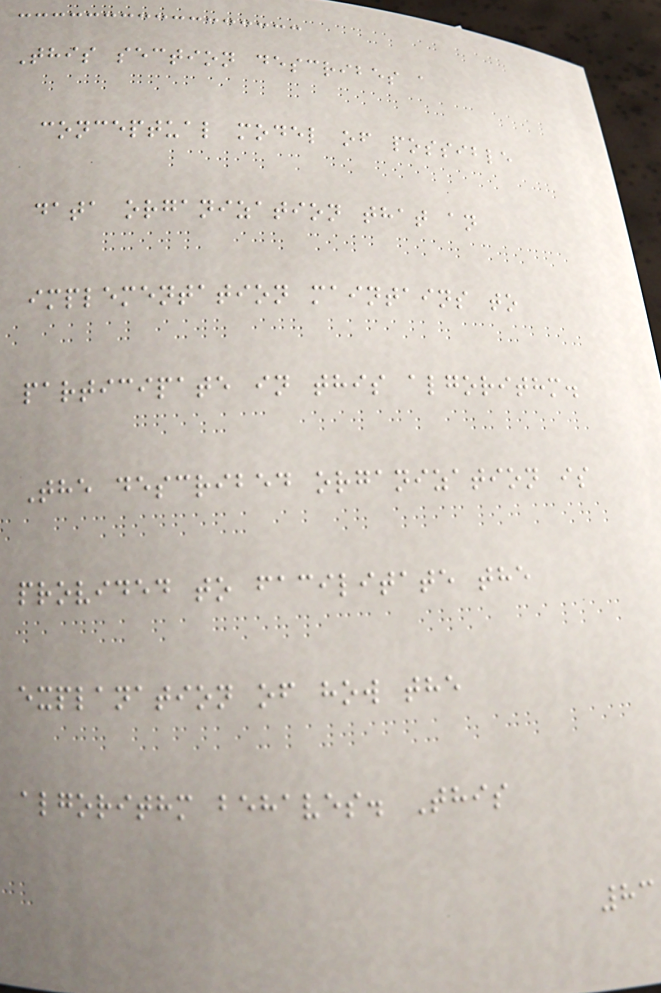This section describes a
conceptual model of possible
data organization that an
implementation maintains to
participate in this algorithm.
The described organization is
provided to facilitate the
explanation of how the
algorithm behaves. This
83
